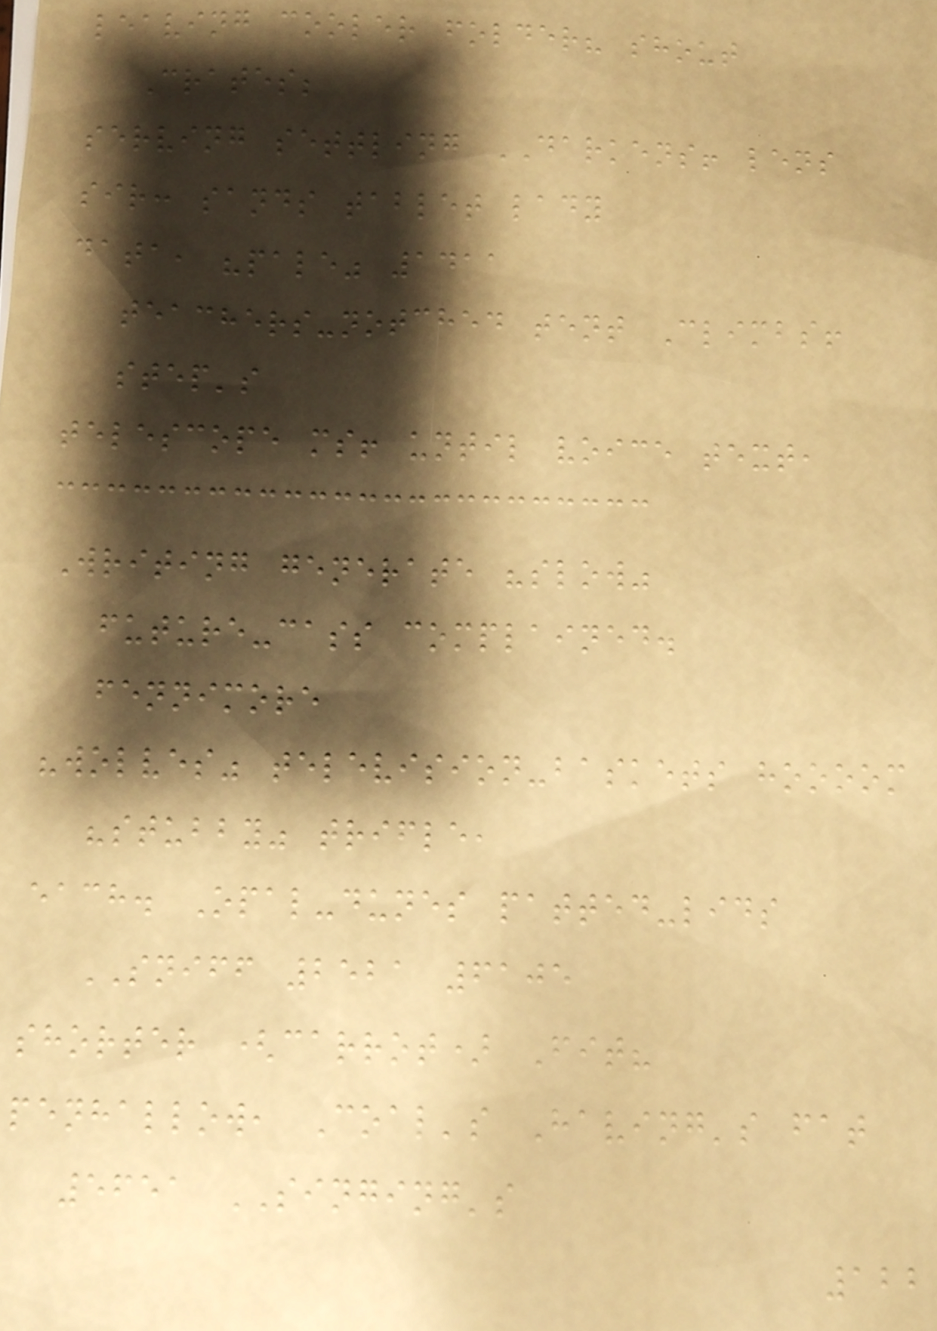leaving cooler folder? shout
Crates;
serving settling DARKENS! lens
sir: sands tablet lady
data, "pale" 1411
teachers-notched tent Climbs!
step's
telescope ms! until voice text,
Writing generate "slow"
future-cass complained.
fennimore
"wolves" television-baskets hoooom
"stubby" trifle,
each. Opal-dunes patted-lids
SNIFF 2521 6105
shorter (carrot) Fit?
penhallow, Coal's Having's fat
5651 SINGING's
122
